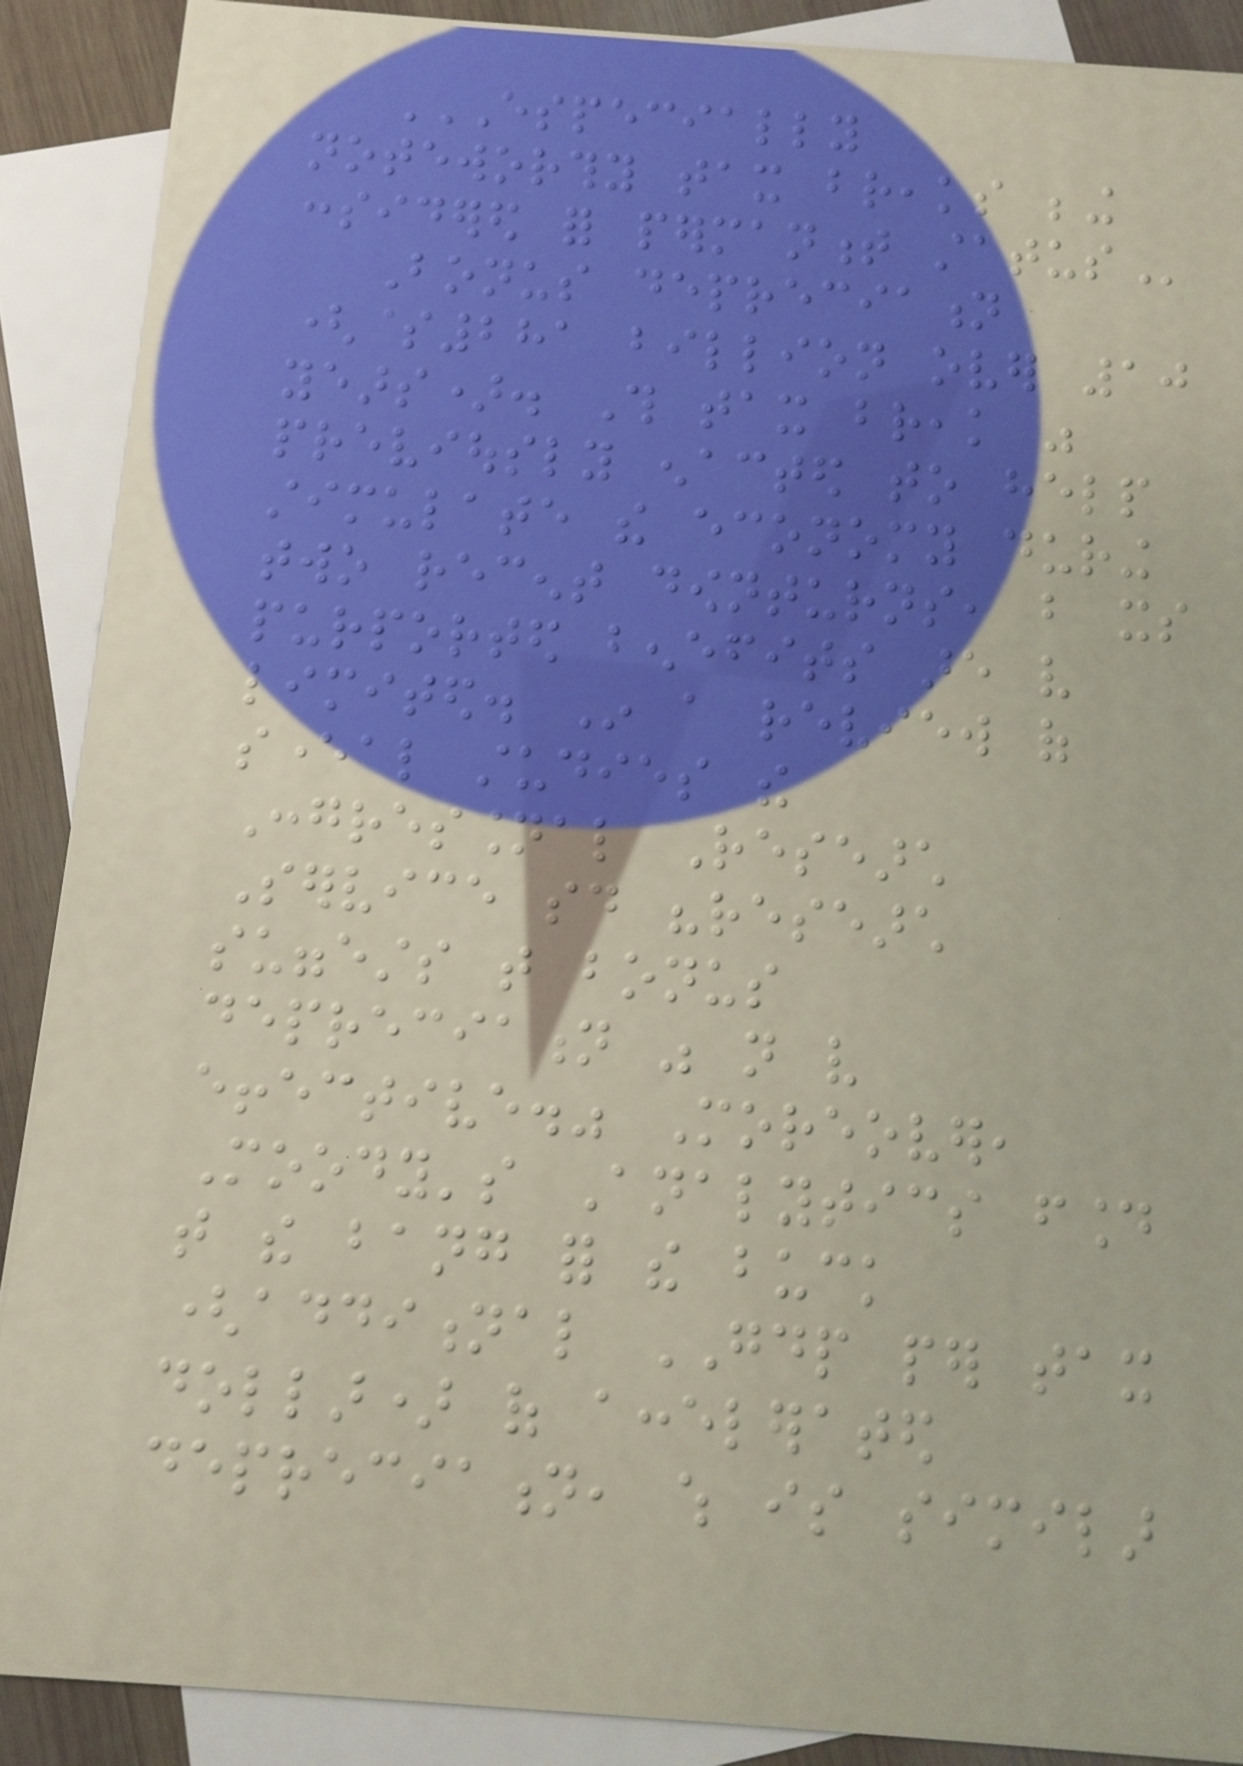ESPECIALLY
NOTEWORTHY TAX BREAKS BEING
CONSIDERED FOR PERMANMENT STATUS
Bonus depreciation
($281 billion over 10
years). This tax break was
previously enacted to help
stimulate the economy during
two recent downturns, but its
purported benefits are very
limited. In a review of
several studies the
Congressional Research
Service said "research
suggests that bonus
depreciation was not very
effective." Moreover,
Moody's Analytics found
that the bang for the buck
(additional GDP per tax
dollar) of accelerated
depreciation, which is similar
